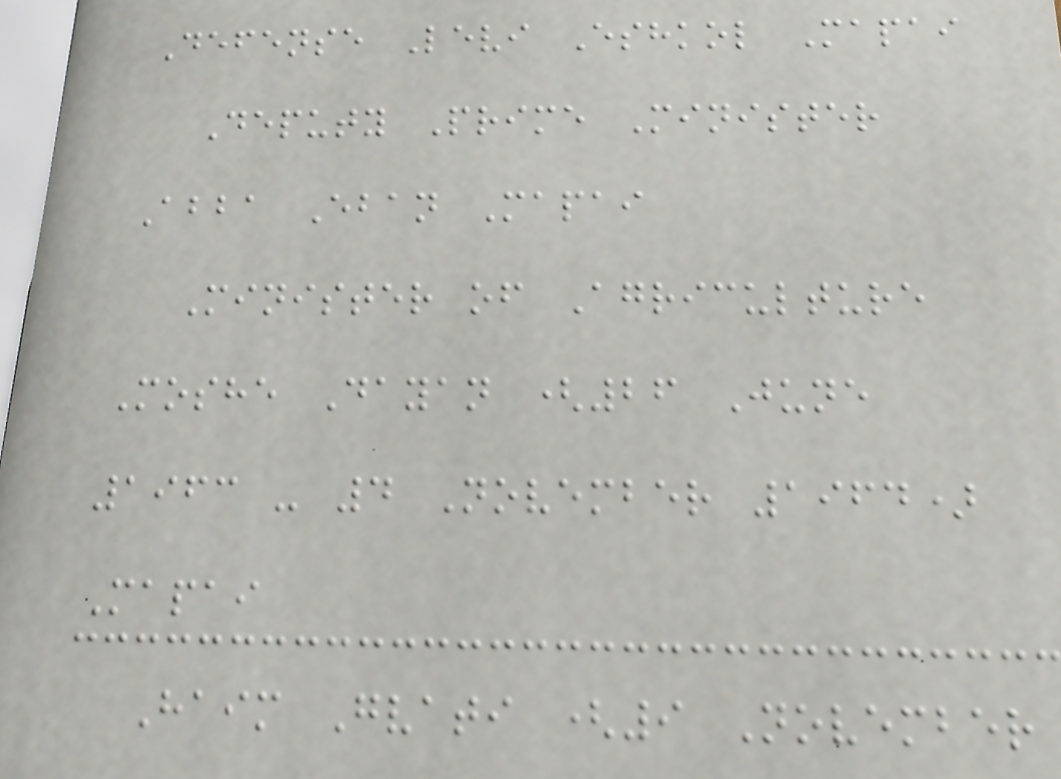Defense Levi Eshkol Mapai
Deputy Prime Minister
Abba Eban Mapai
Minister of Agriculture
Moshe Dayan (26 June
1963 - 4 November 1964)
Mapai
Haim Gvati (9 November
